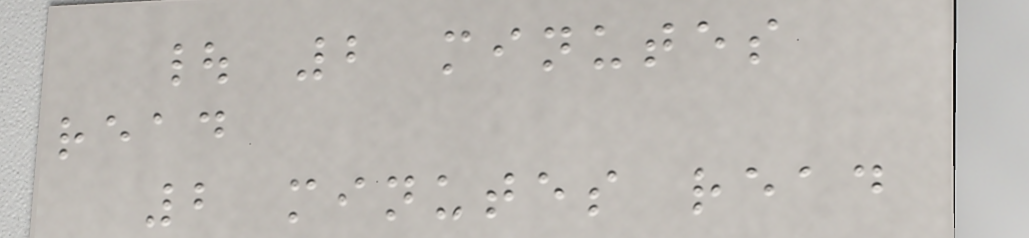| 2 minutes
read
2 minutes read
